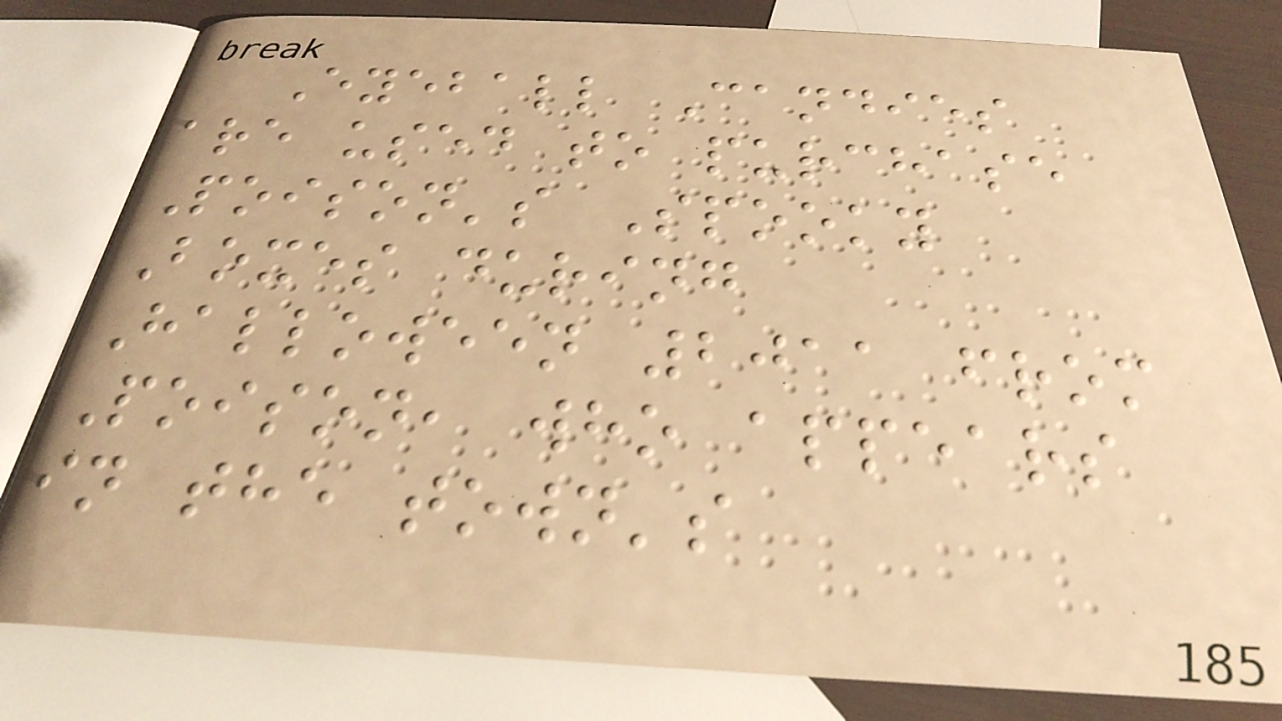Eyeball Candies
are used to purchase
Poison's Spooky
Boxes during
Halloween 2011 from
Poison, who appears
in the town's
